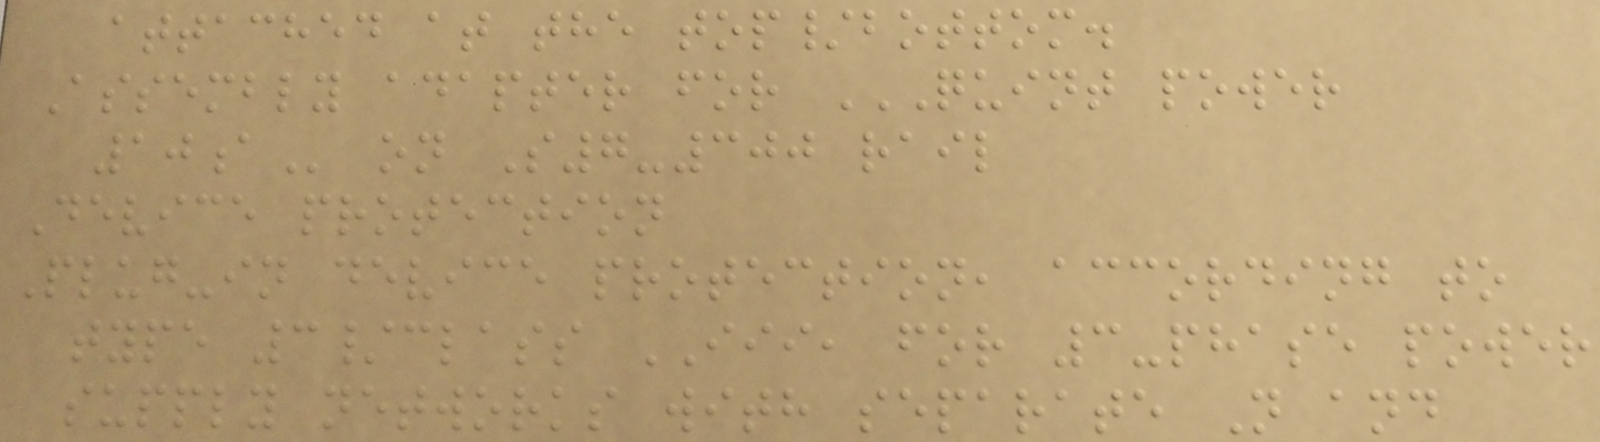attached at the top/bottom.
Assembly adapter for QUINT POWER
10A on S7-300 rail
Device protection
Plug-in device protection, according to
type 3/class III, for 3-phase power
supply networks with separate N and
